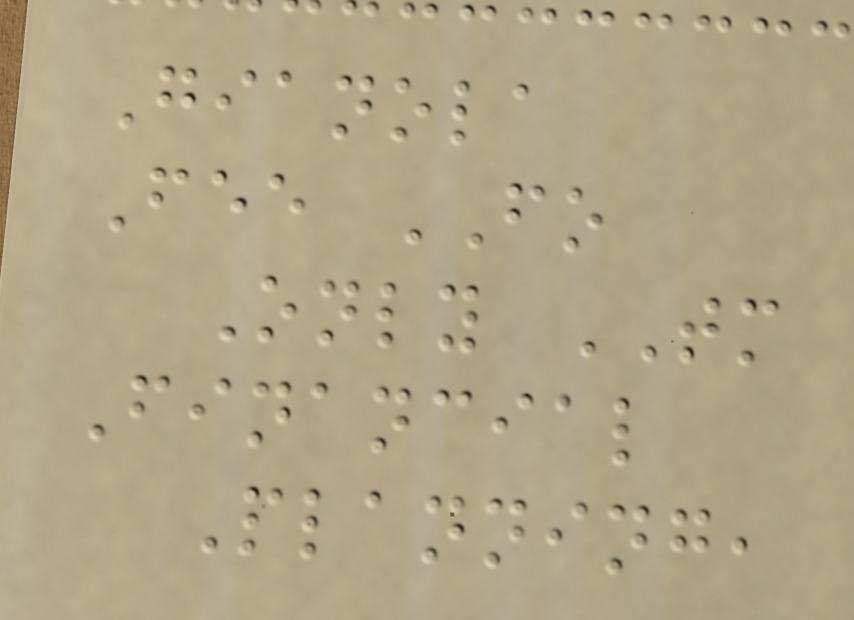Gianola
Fee FO
Only TM
Financial
Planning,
